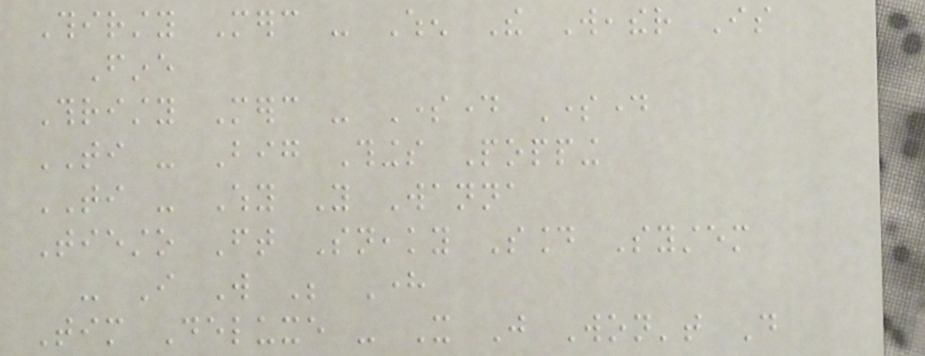Thirsty Merc - When The Weather Is
Fine
Thristy Merc - Someday Someday
TI - Big Things Popping
TI - Why You Wanna
Tiesto Ft Sneaky Sound System
- I Will Be Here
Tim Deluxe - It Just Won't Do
